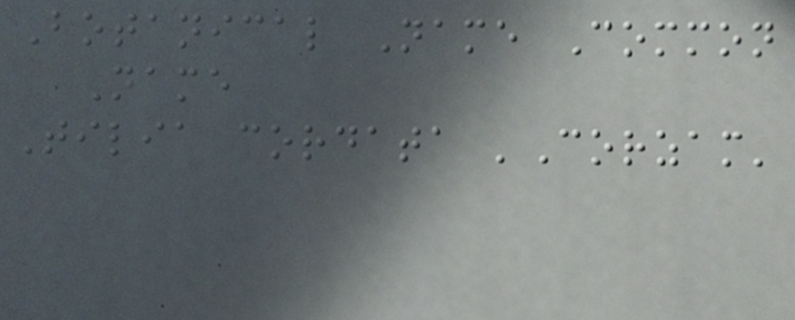Botanical Name Common
Name
Tilia cordata 'Corzam'
